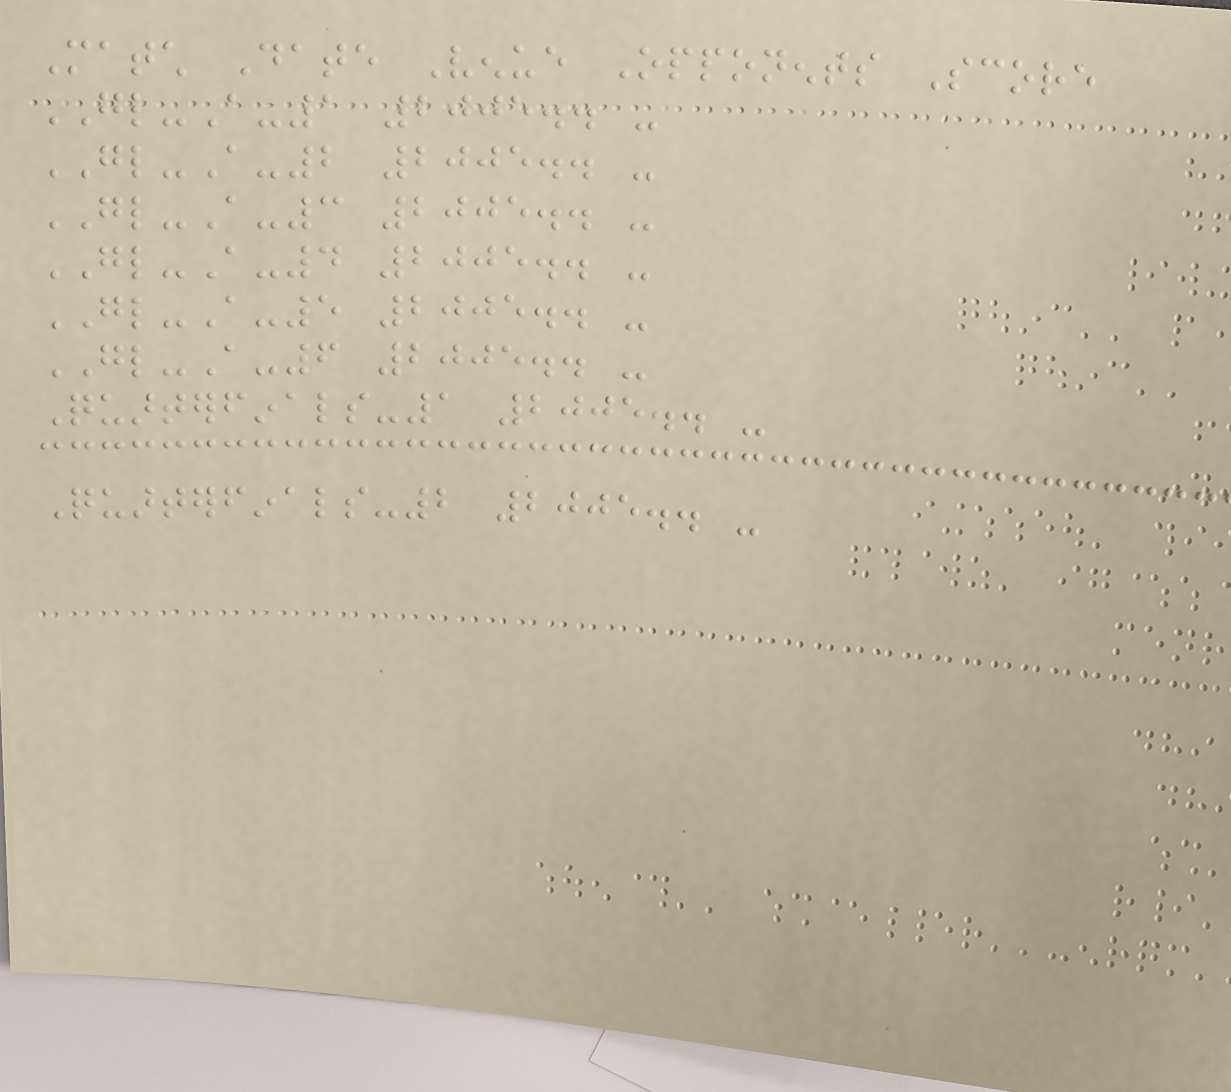Match Date Venue Opponents Score
GL-A-1 2005.. -
GL-A-2 2005.. -
GL-A-3 2005.. -
GL-A-4 2005.. -
GL-A-5 2005.. -
GL-A-6 2005.. -
Quarterfinals-1 2005.. -
Quarterfinals-2 2005.. -
